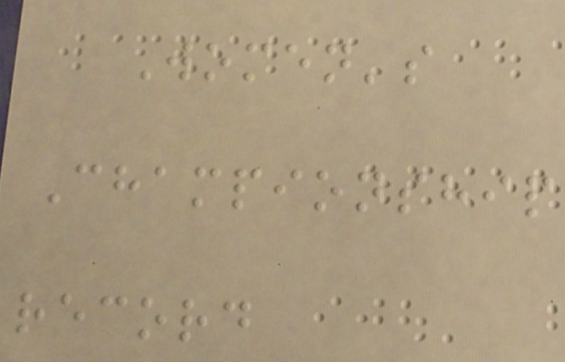Women's
Championship
record
